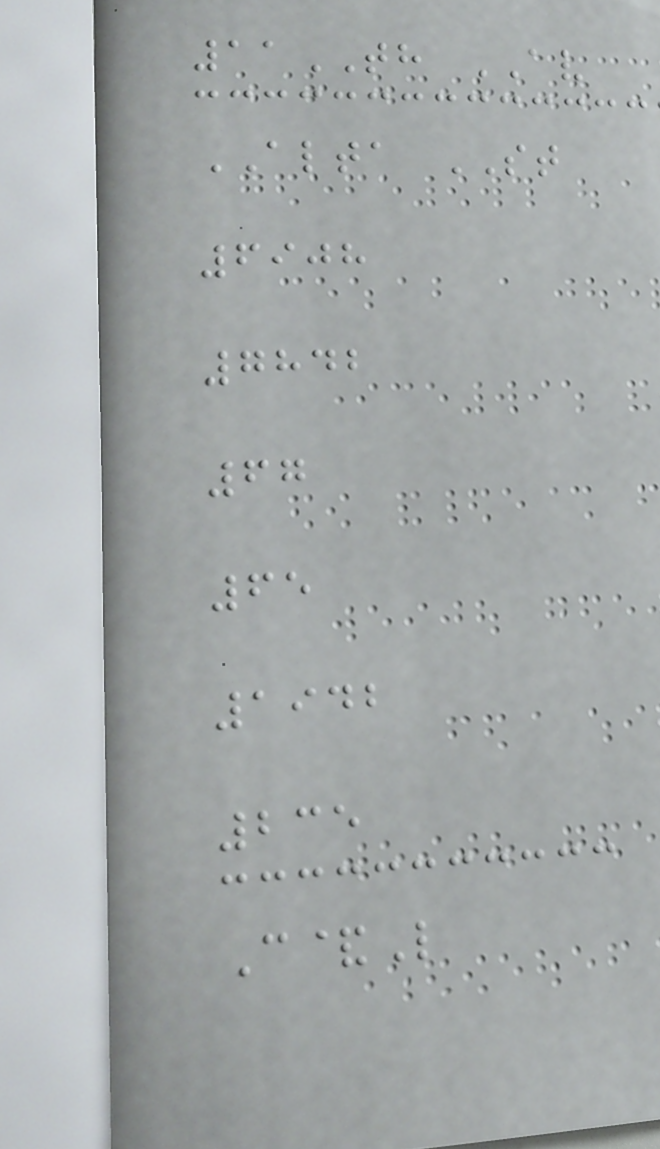11TH AV
ALTA ST
6908
7842
67
65
1942
235
C&L
